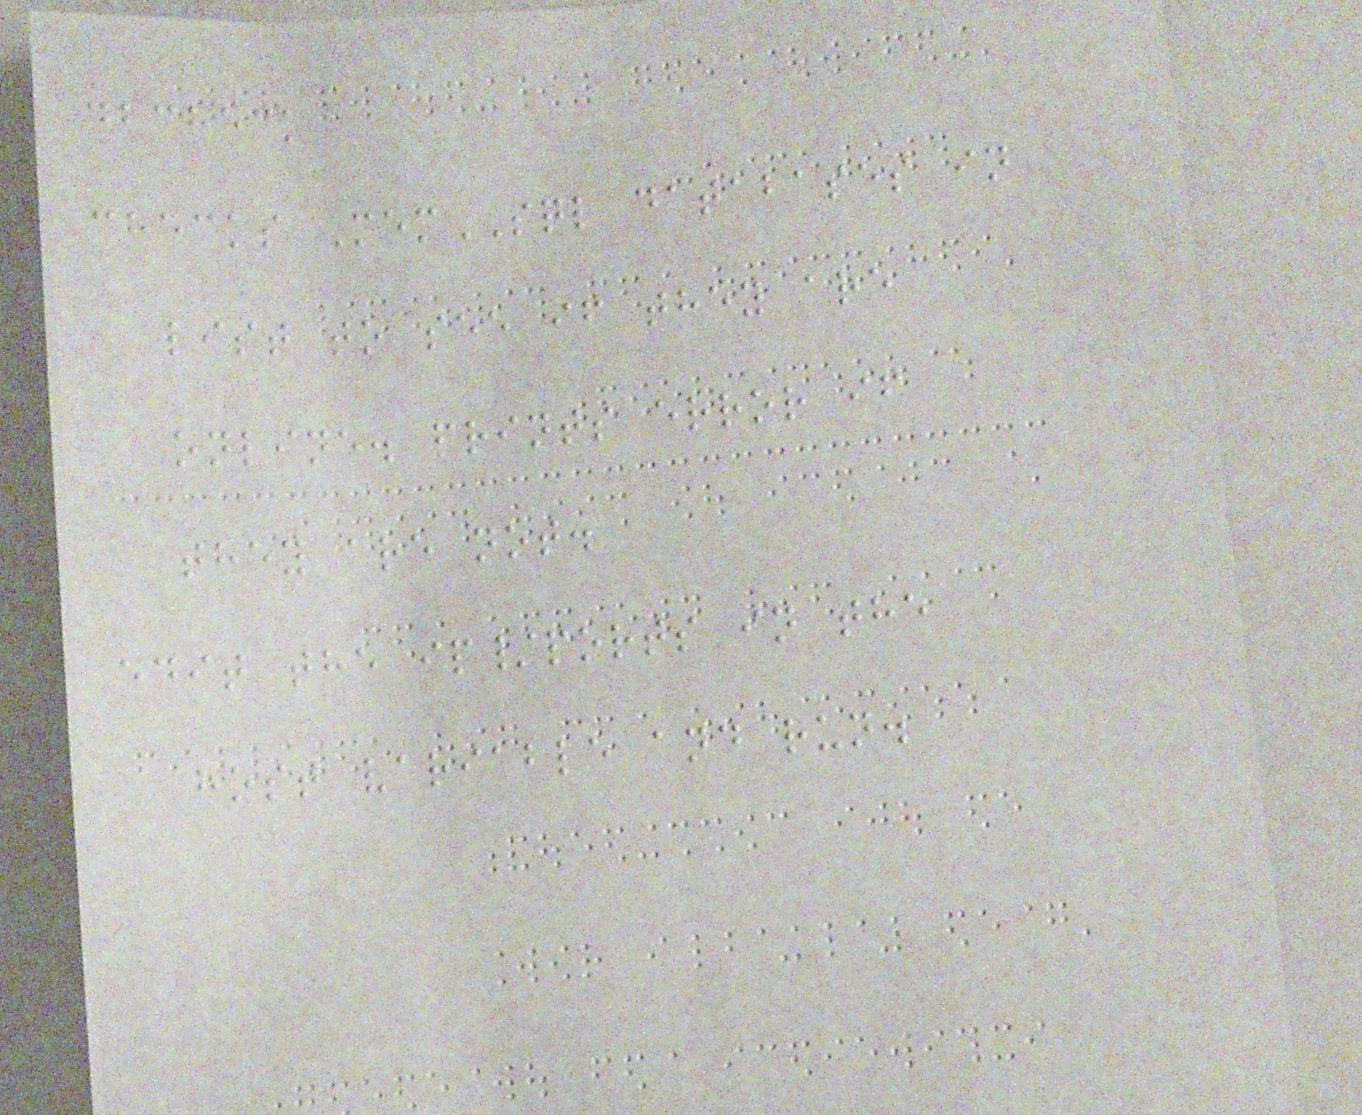dbcheck
checks MemSQL databases in
list to see if they are
online. prints error if
they are not.
edit the ip/ports in the
host variable and run.
